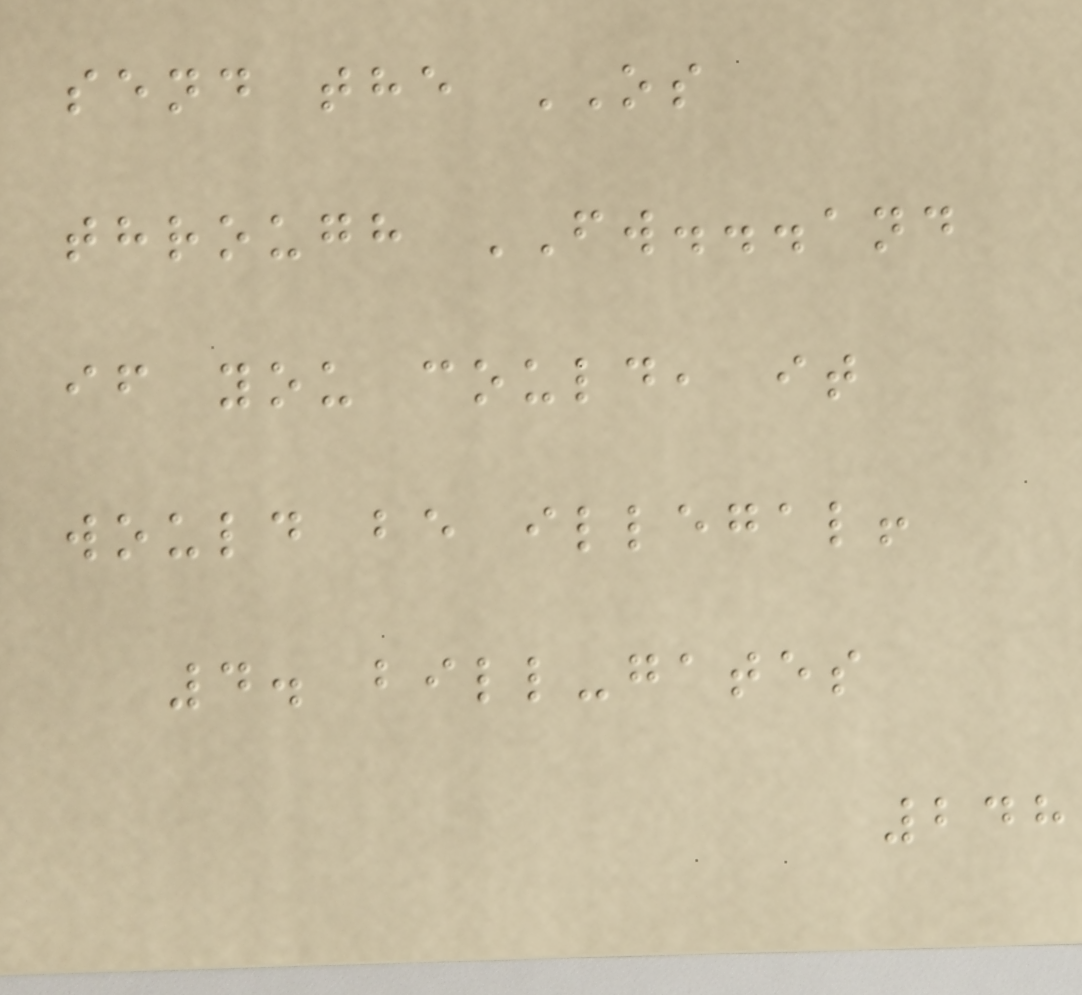send the OS
through FW...and
if you could, it
would be illegal!
4. bill-gates
248
